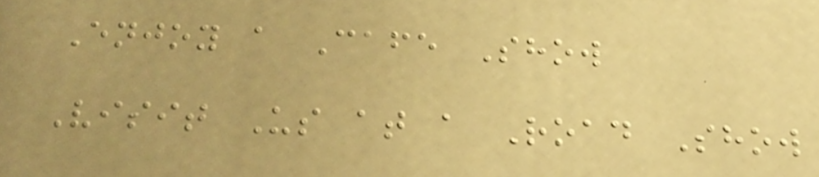Enjoy a Cafe Show
Visit Us at a Road Show
